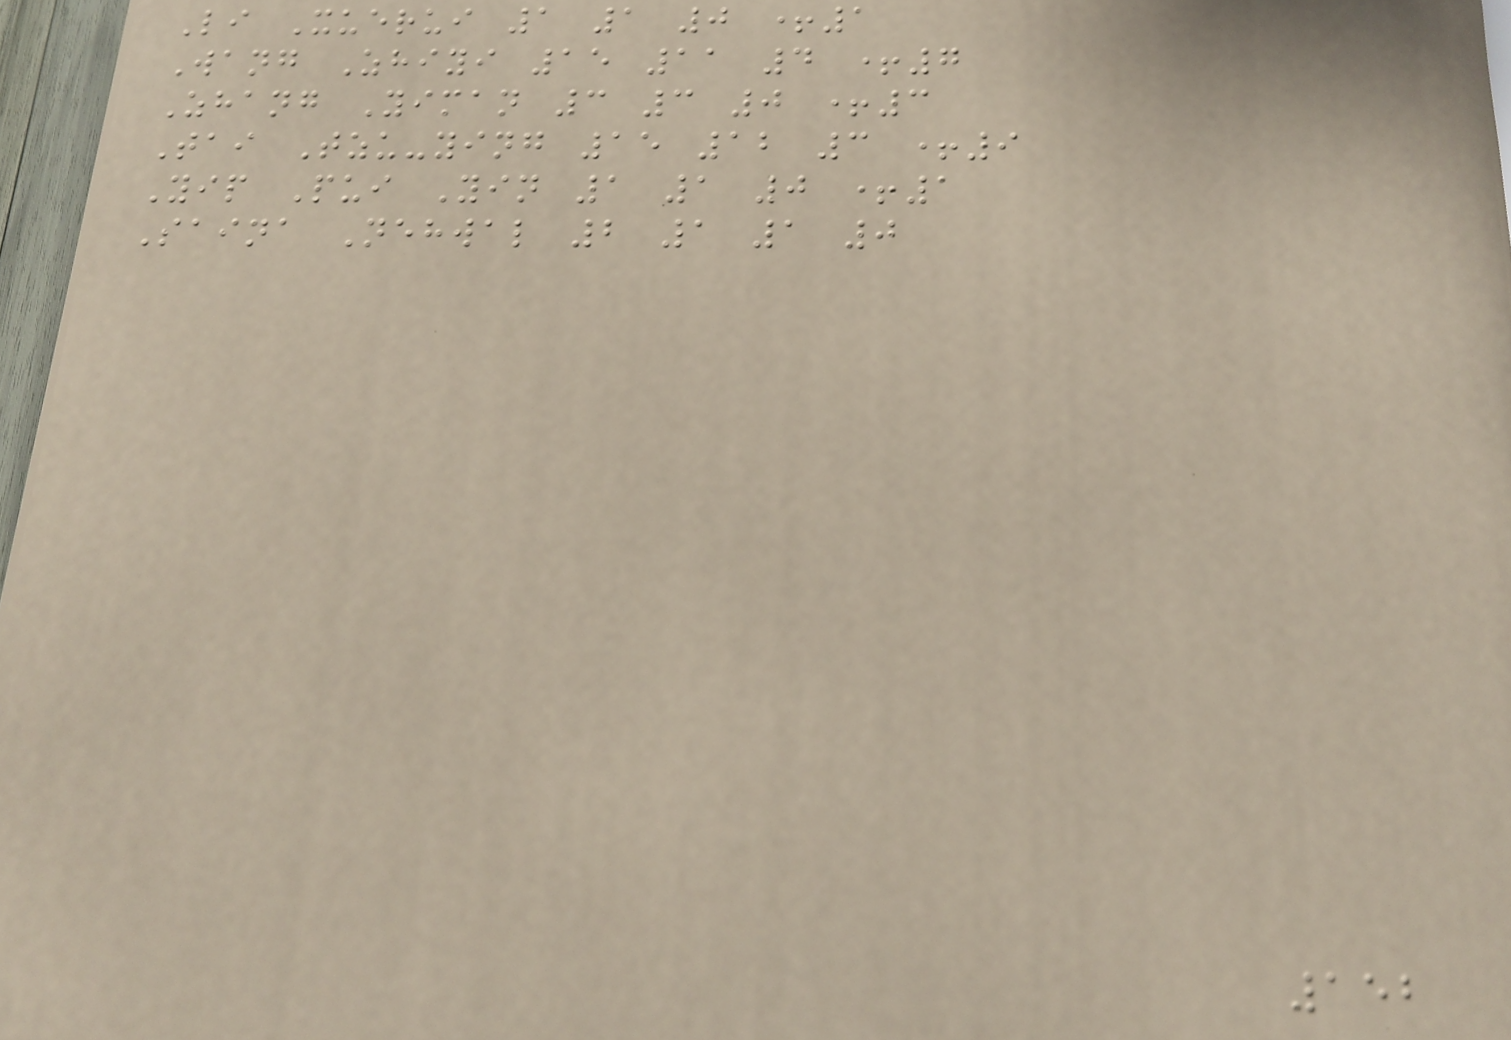Li Xuerui 1 1 0 +1
Wang Zhiyi 15 11 4 +7
Zhang Yiman 3 3 0 +3
Tai Tzu-ying 15 12 3 +9
Yip Pui Yin 1 1 0 +1
Saina Nehwal 2 1 1 0
152
